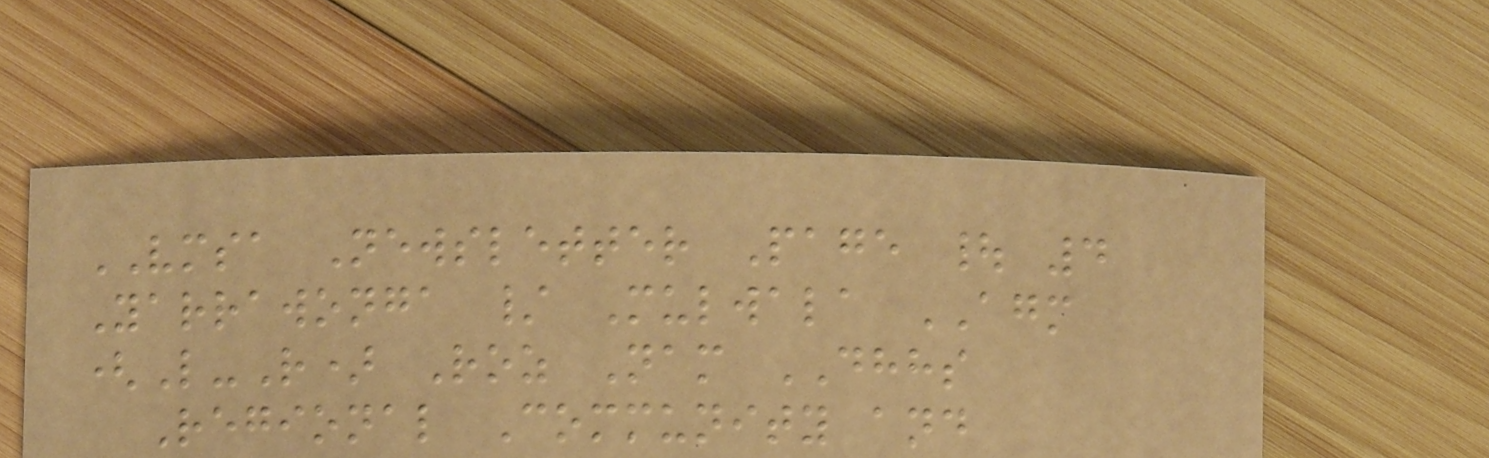VMSA Newsletter Page | 4
Yarrawonga / Mulwala AGM
(L-R) Roz Nam DHHS
Regional Community and
